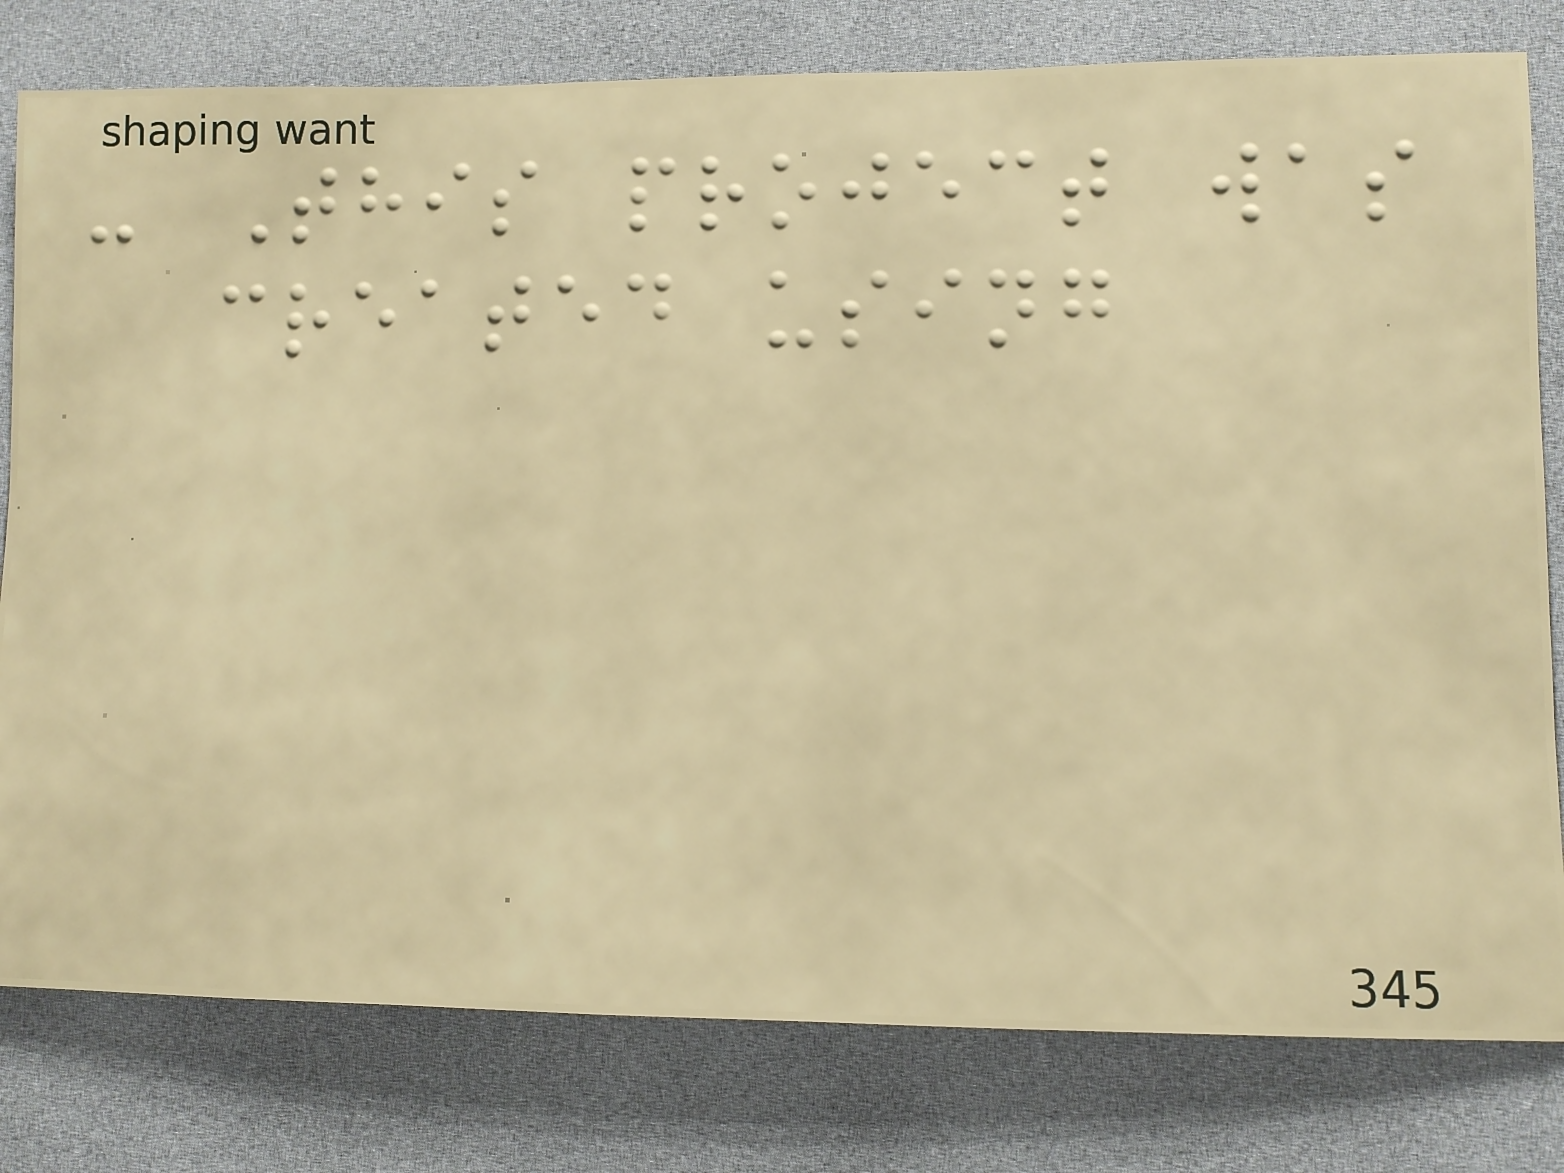- This project was
created using
